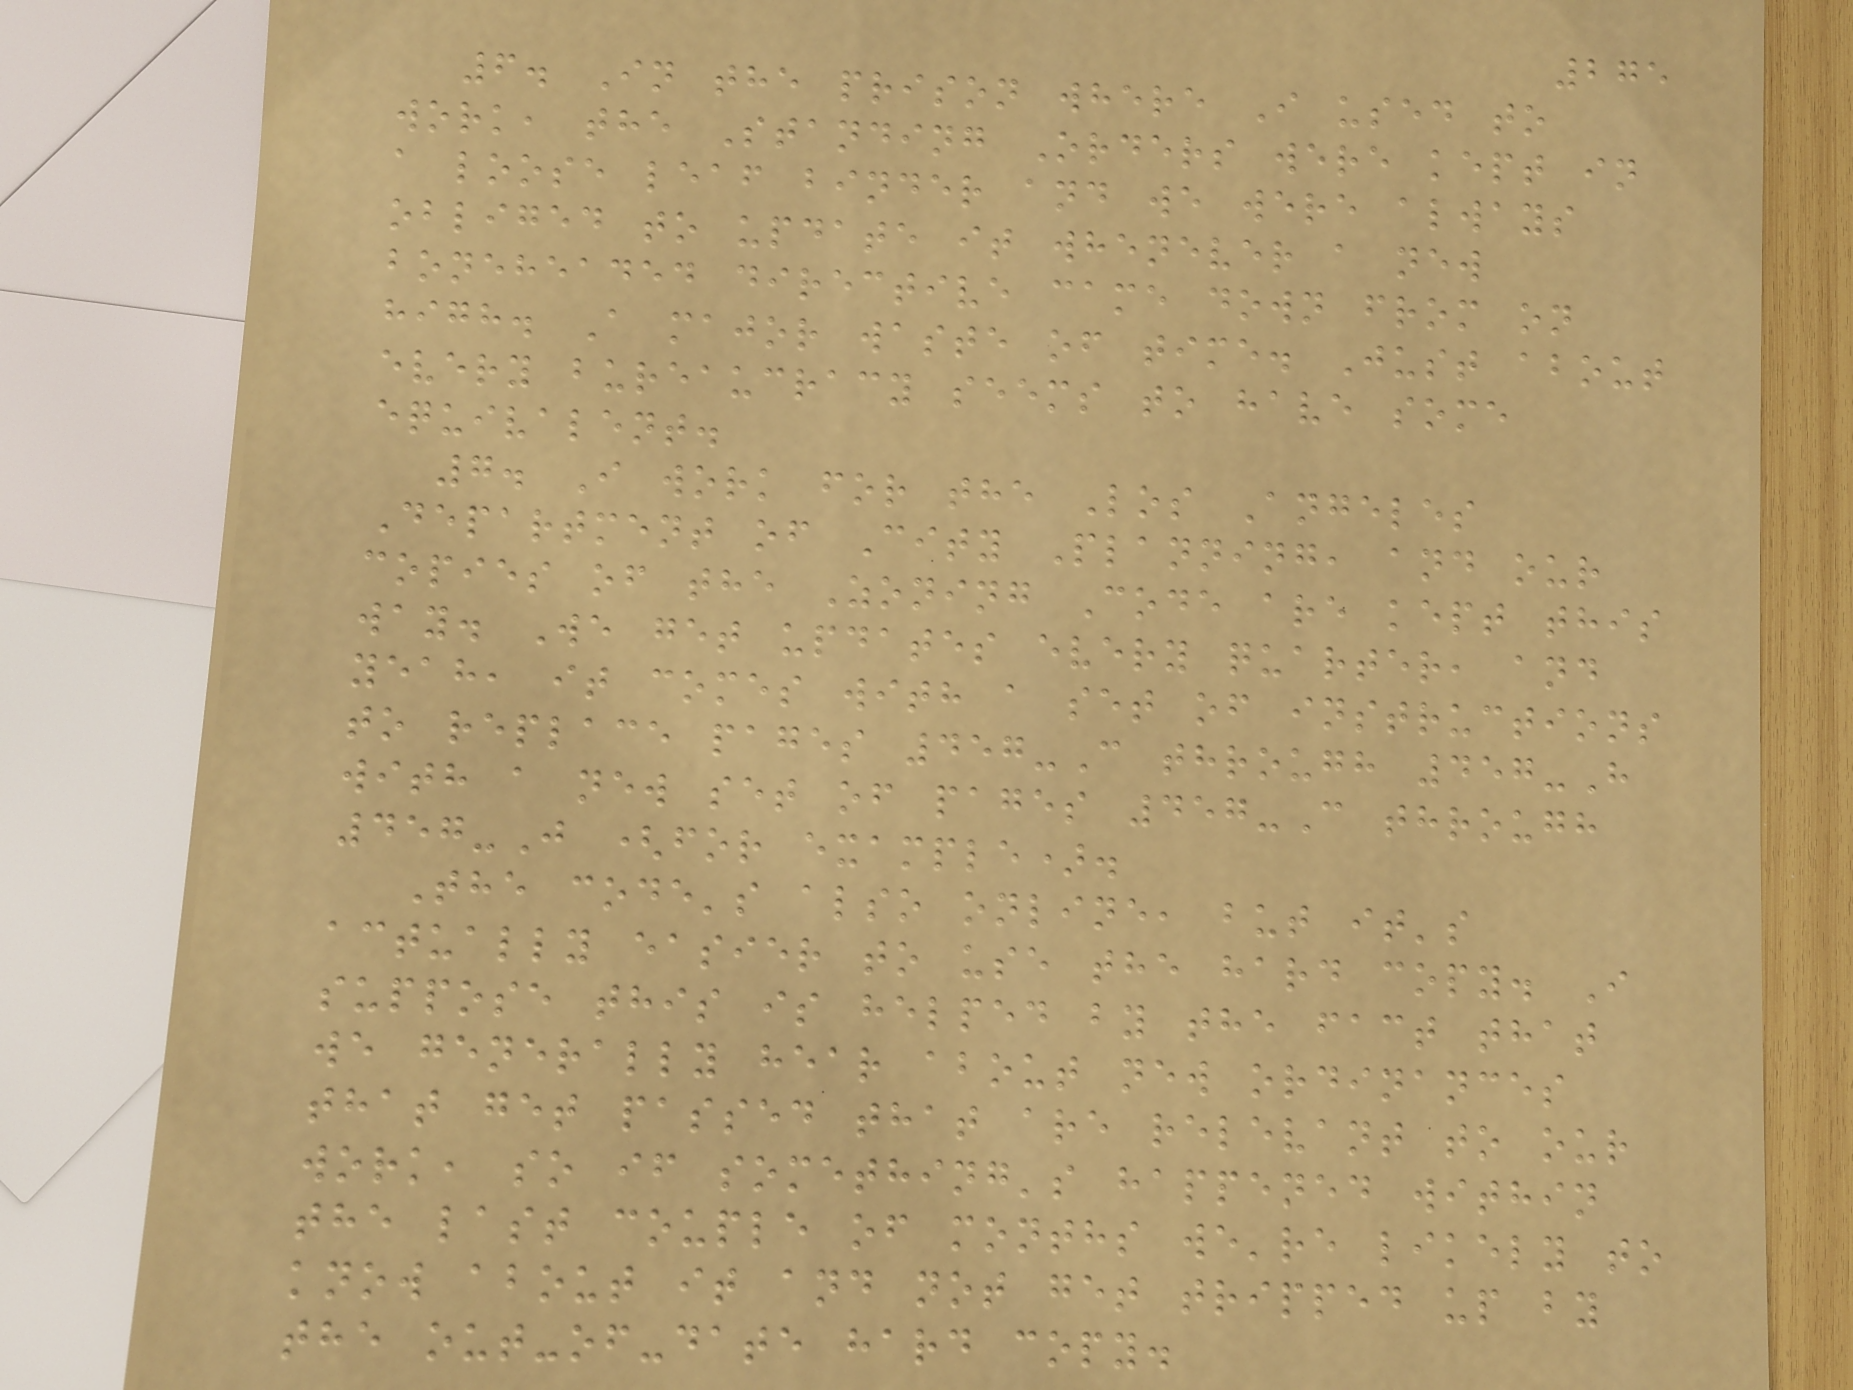275
6. In the prison where I used to
work, the Standing Orders were kept in
a loose leaf binder and we were always
obliged to update it whenever a new
boneheaded directive came down from on
high. A major waste of time. Just about
every bureaucracy seems to have some
equivalent.
7. I work for the Los Angeles
Department of City Planning, and our
copies of the Zoning Code are kept this
way. We get updates every quarter, and
yeah, it comes with a set of instructions
to replace pages 457-C through 457-H
with a new set of pages 457-C through
457-J (for example).
The code's also online, but it's
actually easier to use the hard copy. I
suppose this is helped by the fact that
we generally hear about new ordinances
that get passed that are relevant to our
work, so if something's happened within
the last couple of months we're likely to
know about it and not get tripped up by
the out-of-date hard copy.
